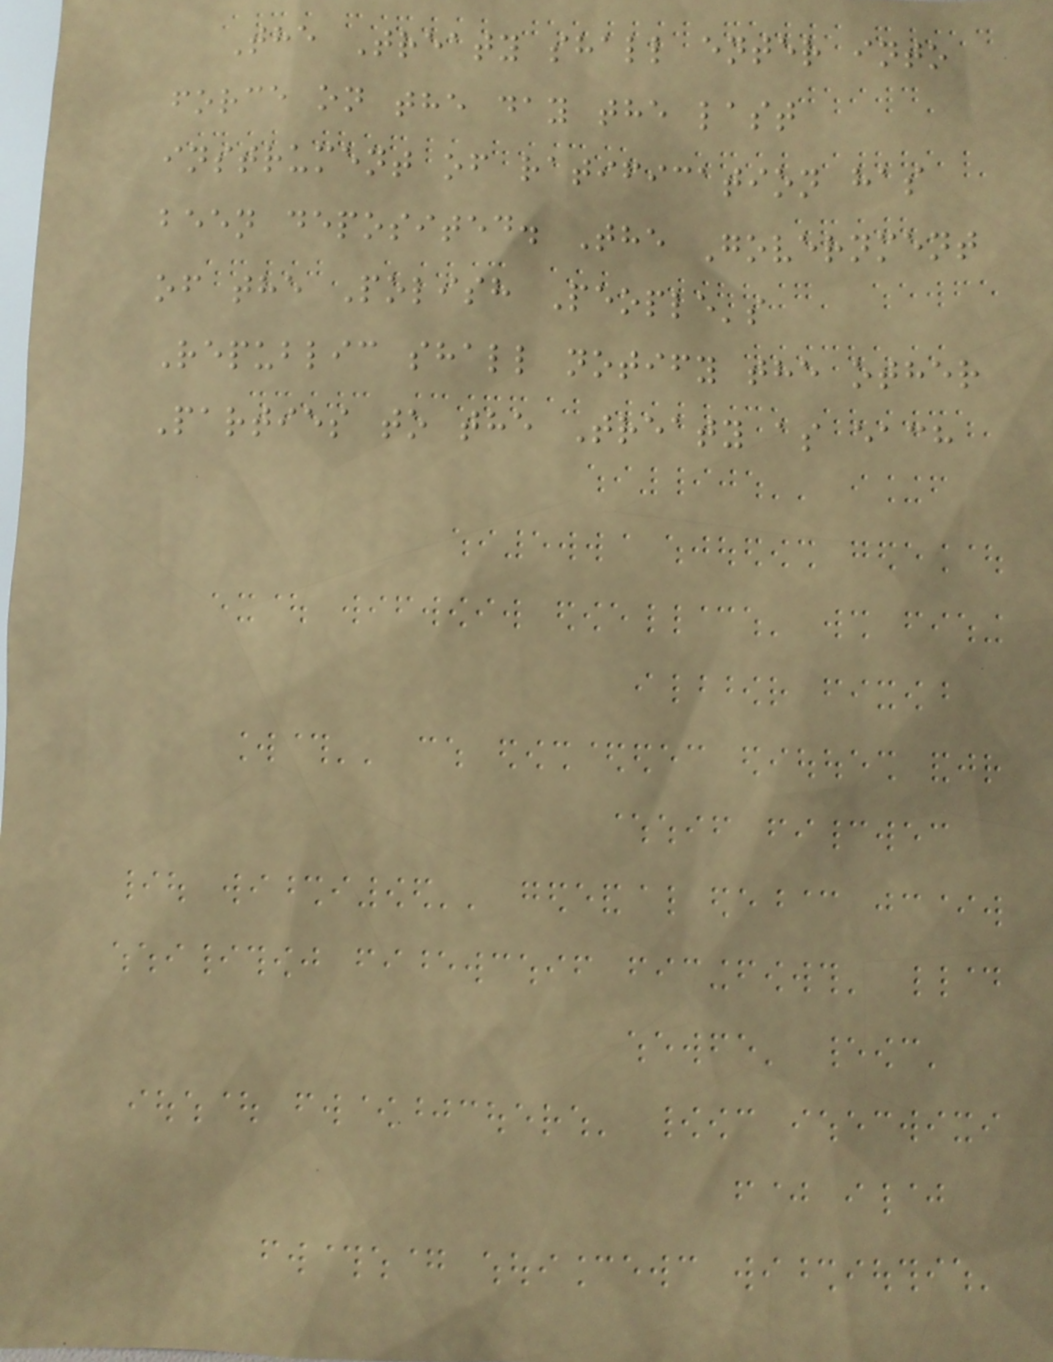The Treaty shall enter into
force on the day the last
instrument of ratification has
been deposited. The Government
of the Polish People's
Republic shall notify the other
Parties to the Treaty as each
